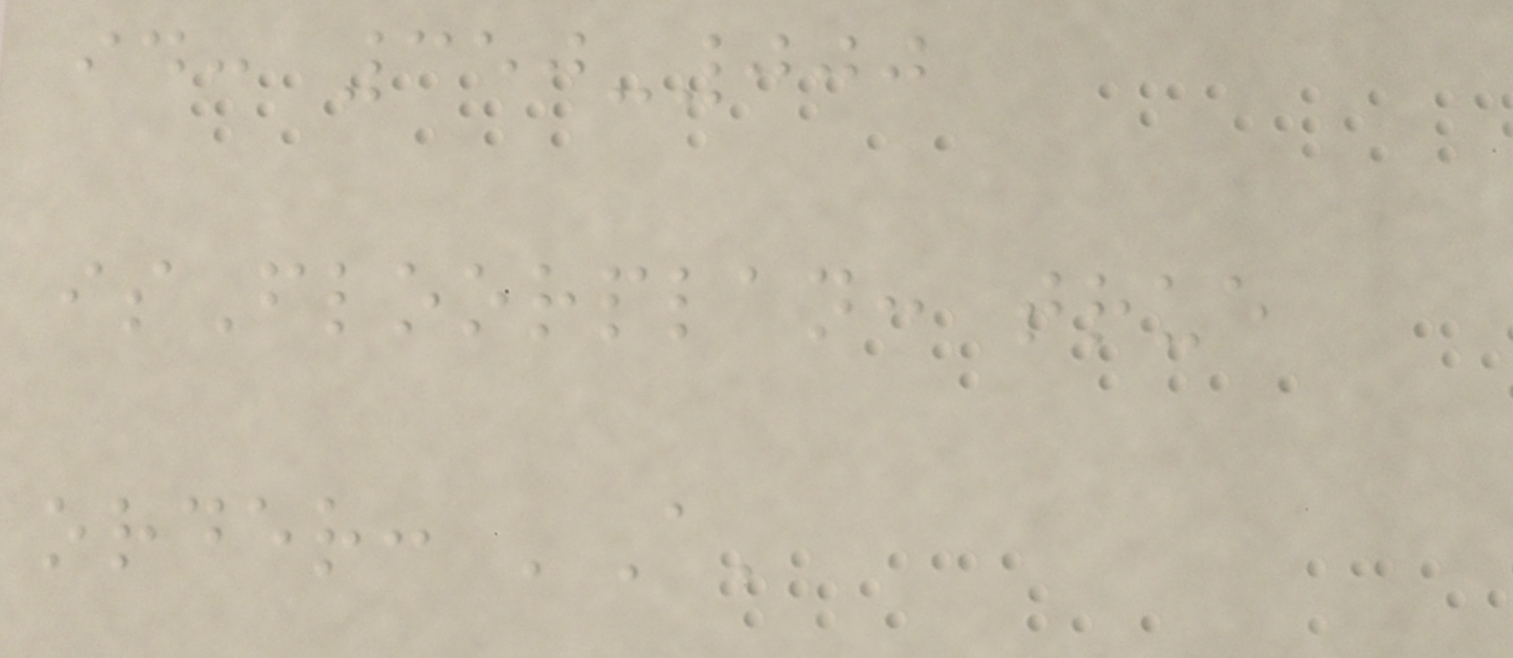id: 350-000
isFloorplan: true
order: 'A'
